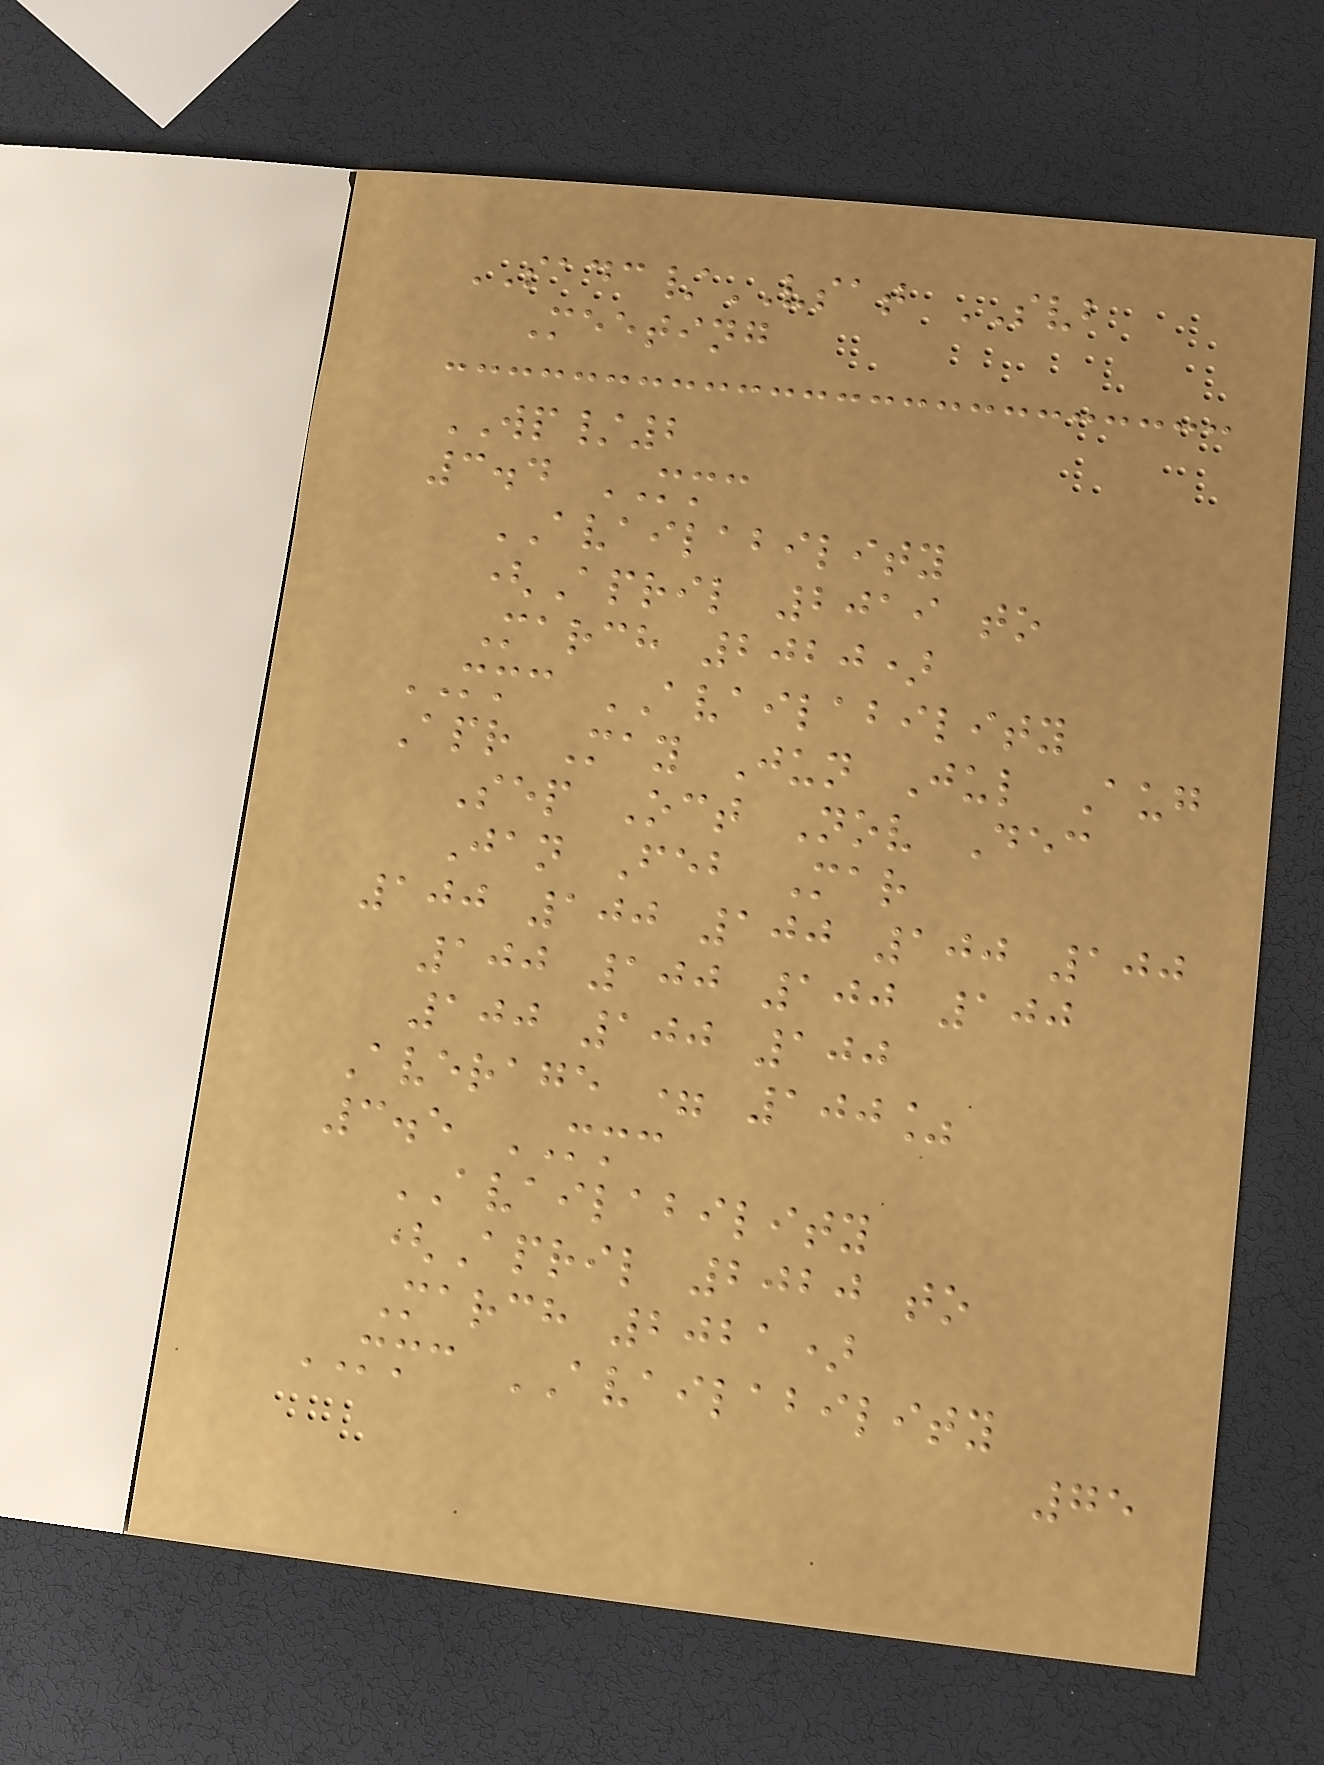SADC/VSAT SVB
Meeting
WP/2
3.4 MMC
AVAILABILITY
(April 2019 to
March 2020)
MMC AVAILABILITY
Apr May Jun Jul Aug
Sep Oct Nov Dec
Jan Feb Mar
100 100 100 100 100
100 100 100 100
100 100 100
Average = 100%
3.5 MMC
AVAILABILITY
(April 2020 to
March 2021)
MMC AVAILABILITY
75
